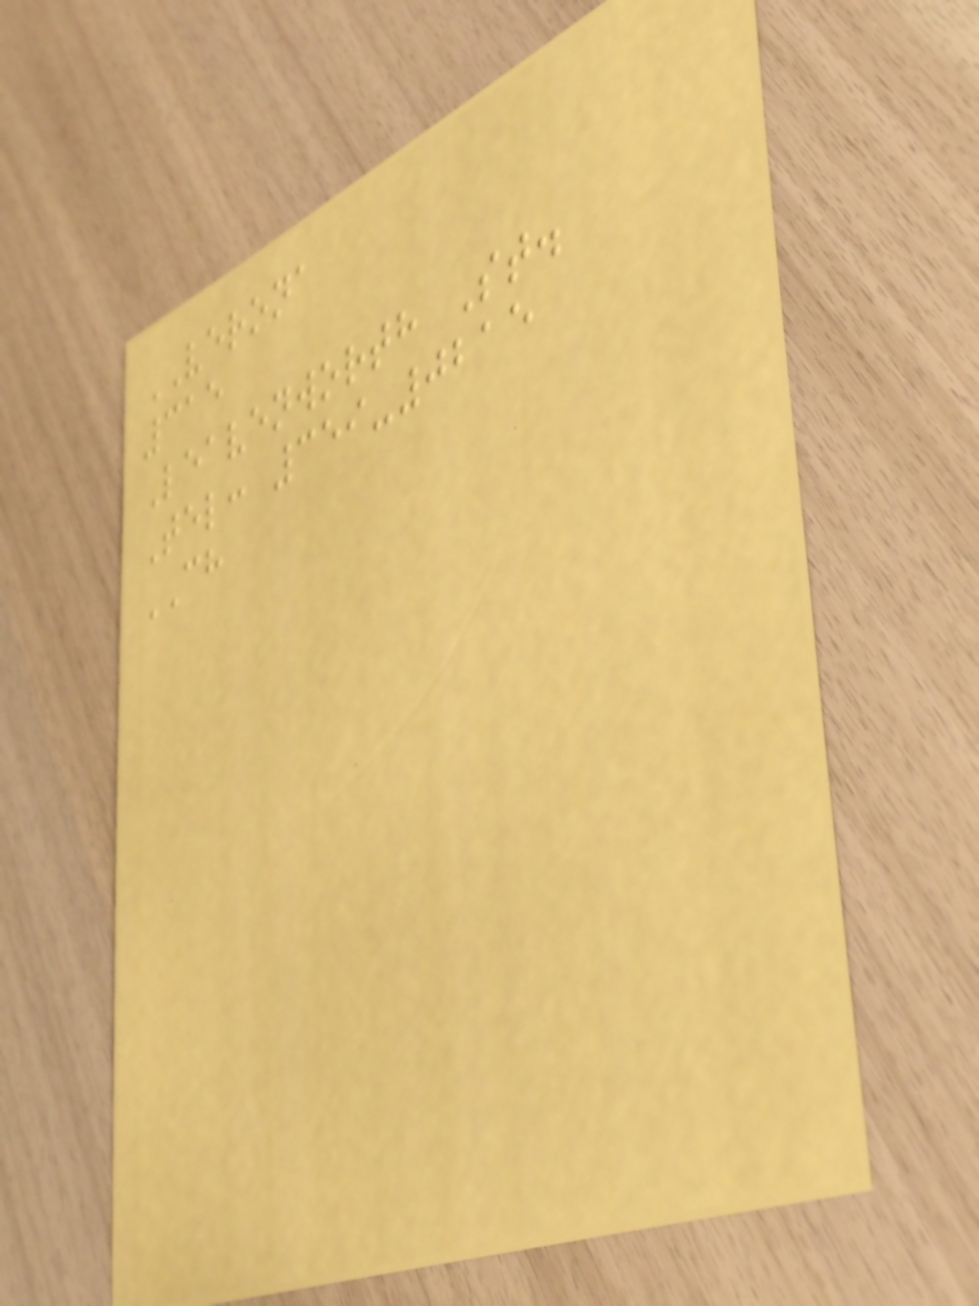VERONA
315
Leavenworth St.
Tel: 359-0215
CH
